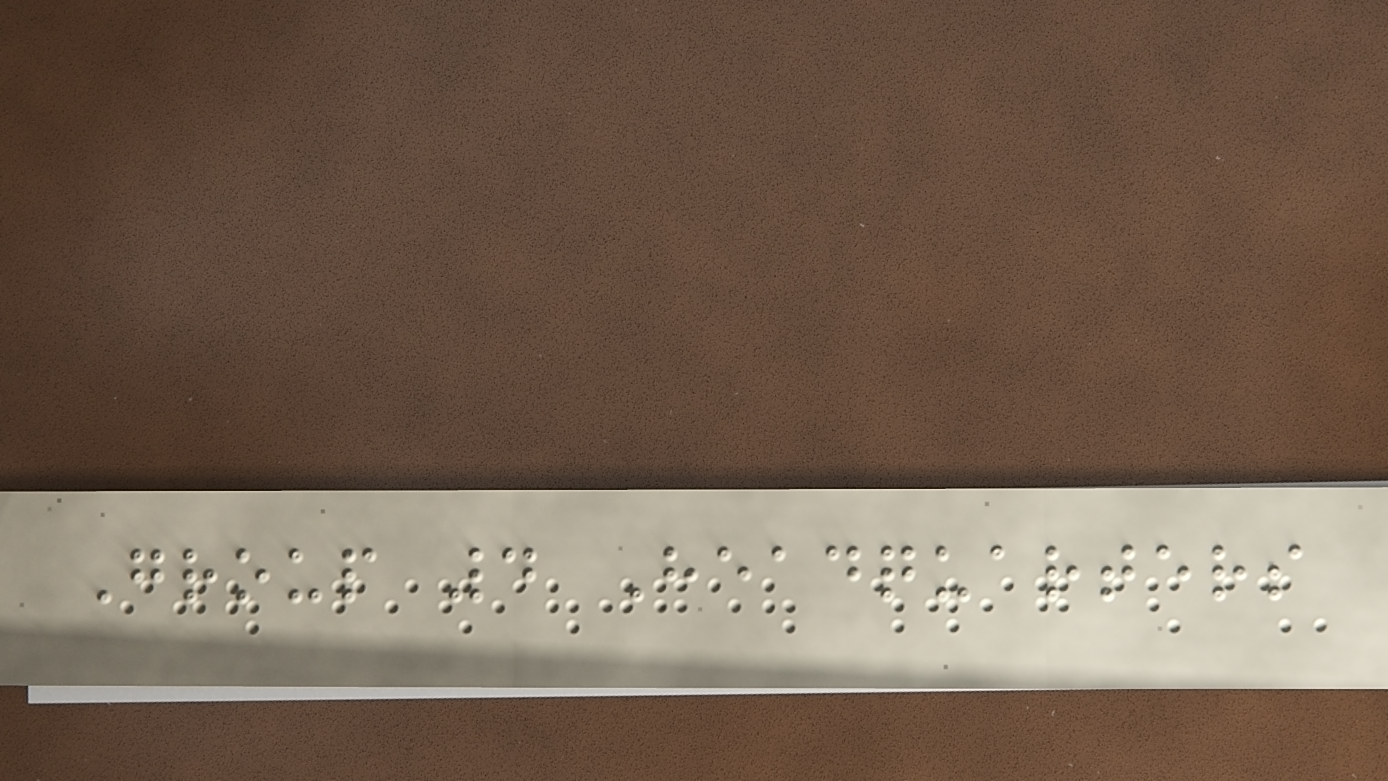Group 4 Headquarters
